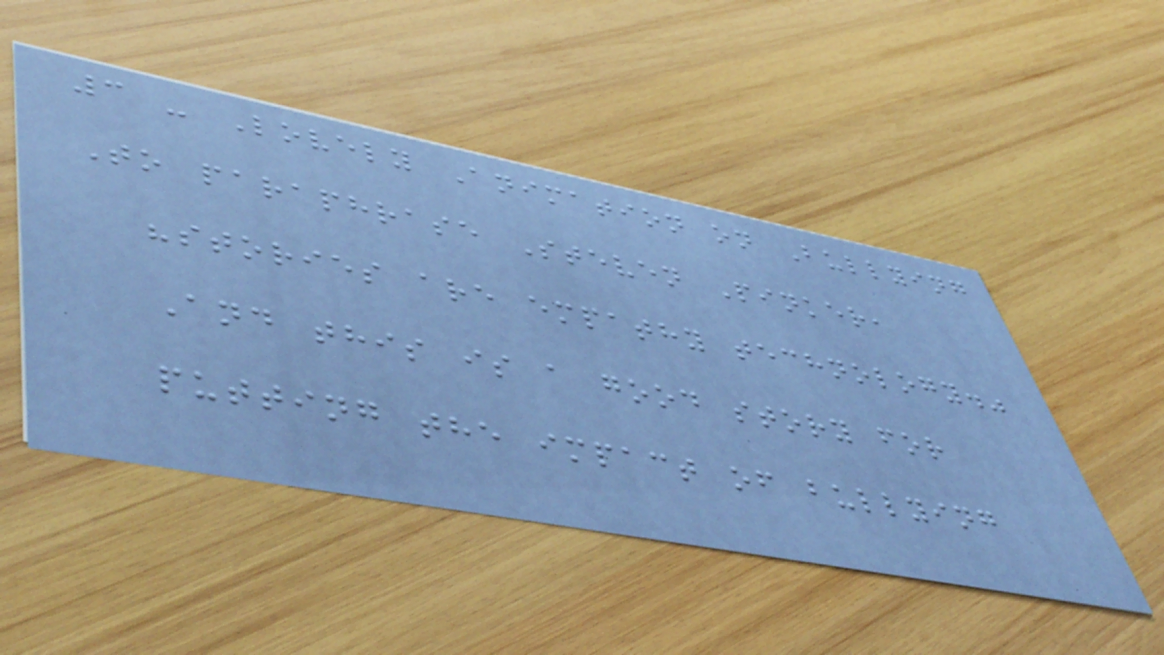3 - Lovely Animation on Bullying
To paraphrase Steven Pinker,
"stories are empathy technology."
And this is a good story for
putting the impact of bullying
